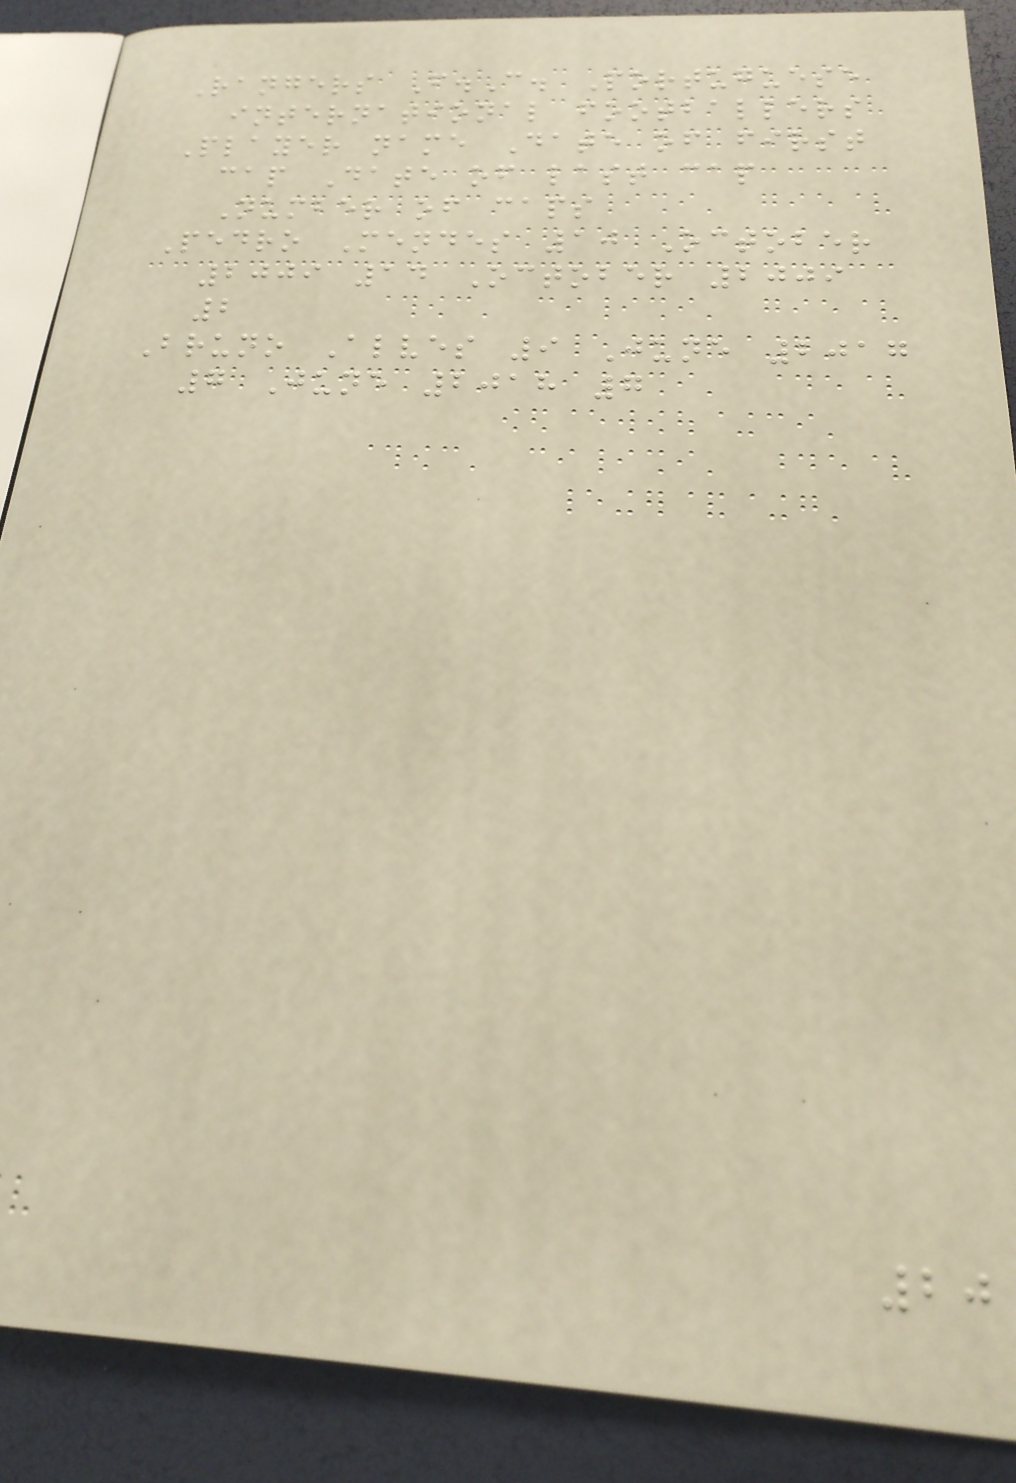Rangers F.C. Portuguese
international footballers
Player name Date of first
cap Date of last cap
Number of caps
Pedro Mendes 10 October
2009 14 October 2009
2
Bruno Alves 9 June 2017
7 June 2018 7
20
